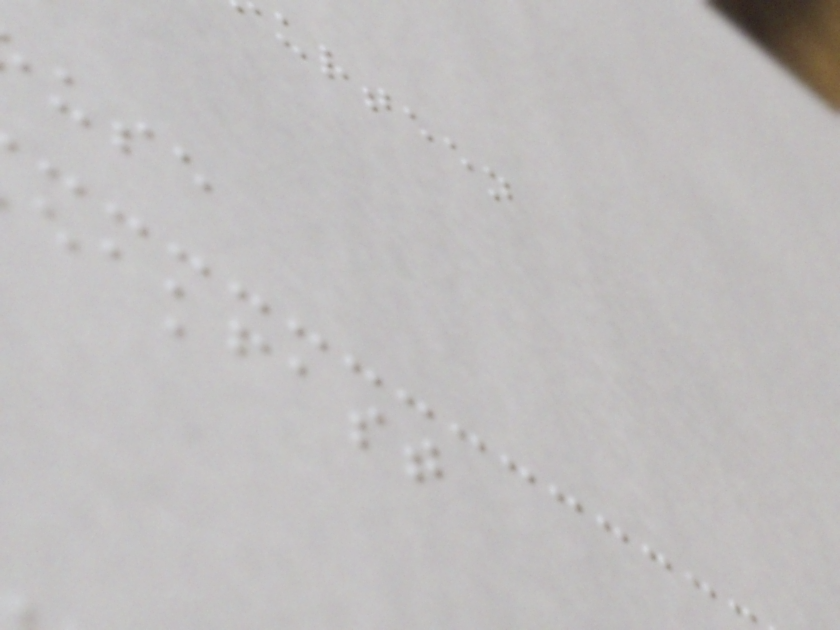urteen
eakfast
